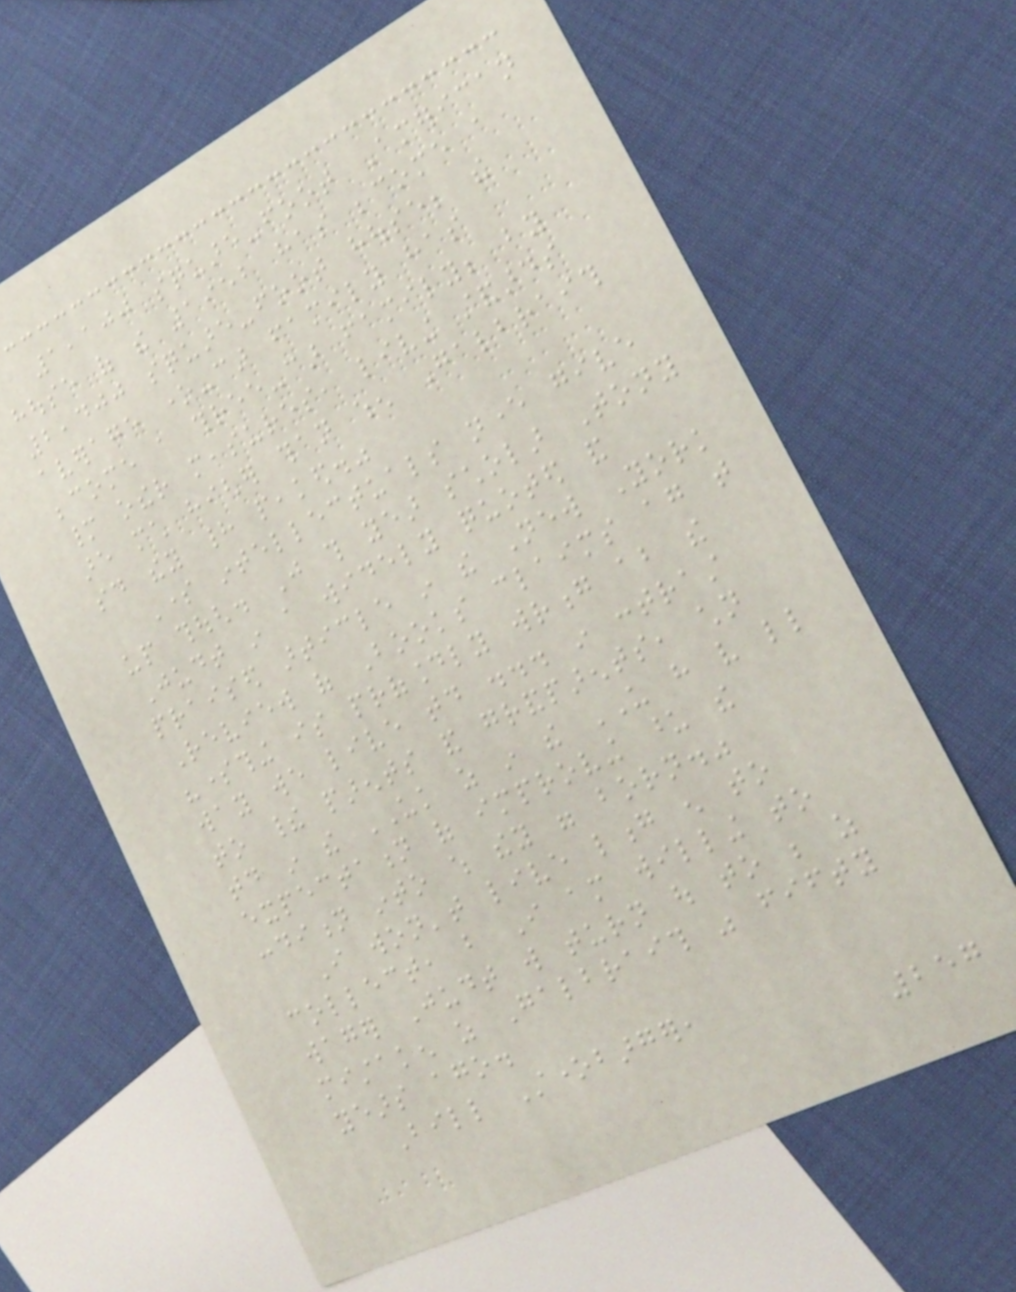1,100 square-foot American
house of the 1952 has become a
2,400 square-foot house; the
average one-car family has
become a three-car family; by
many other measures, living standards
are much higher than when Galbraith
said they had peaked."
Some intellectuals never give
up though. Just this year scholar Tony
Judt in a widely quoted and
praised article in the New York
Review of Books claims again that
"something is profoundly wrong about the
way we live today ... in contrast
to their parents and grandparents, children
today in the UK as in the US have very little
expectation of improving upon the
condition into which they were born."
I won't live long enough to
collect, but I am willing to
wager Judt will turn out to be as
mistaken as Galbraith was fifty
years ago.
Bill Stonebarger,
257
